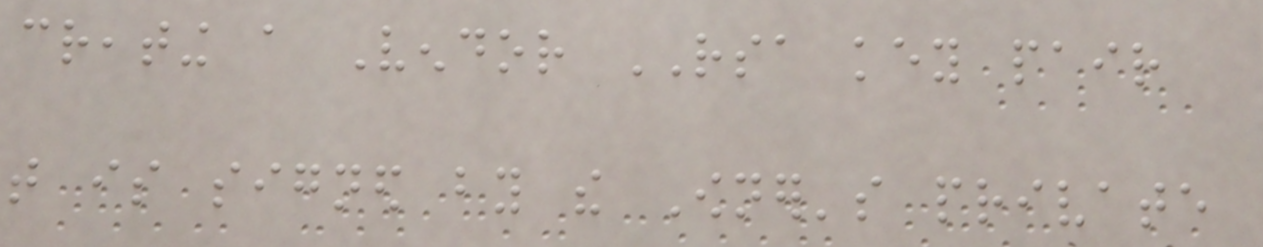creating a Vendor RSA key pair
that is signed by the Owner's private
